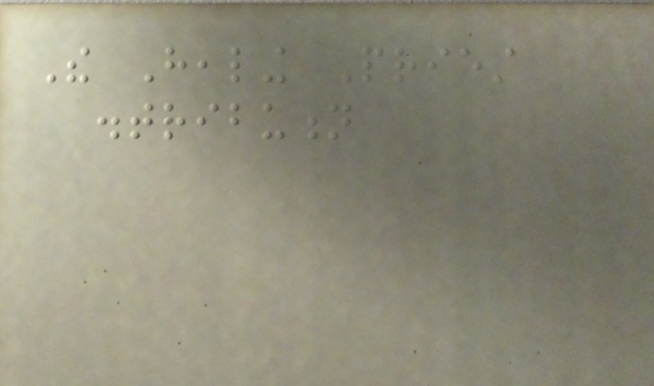The Healing Priest
distribution
